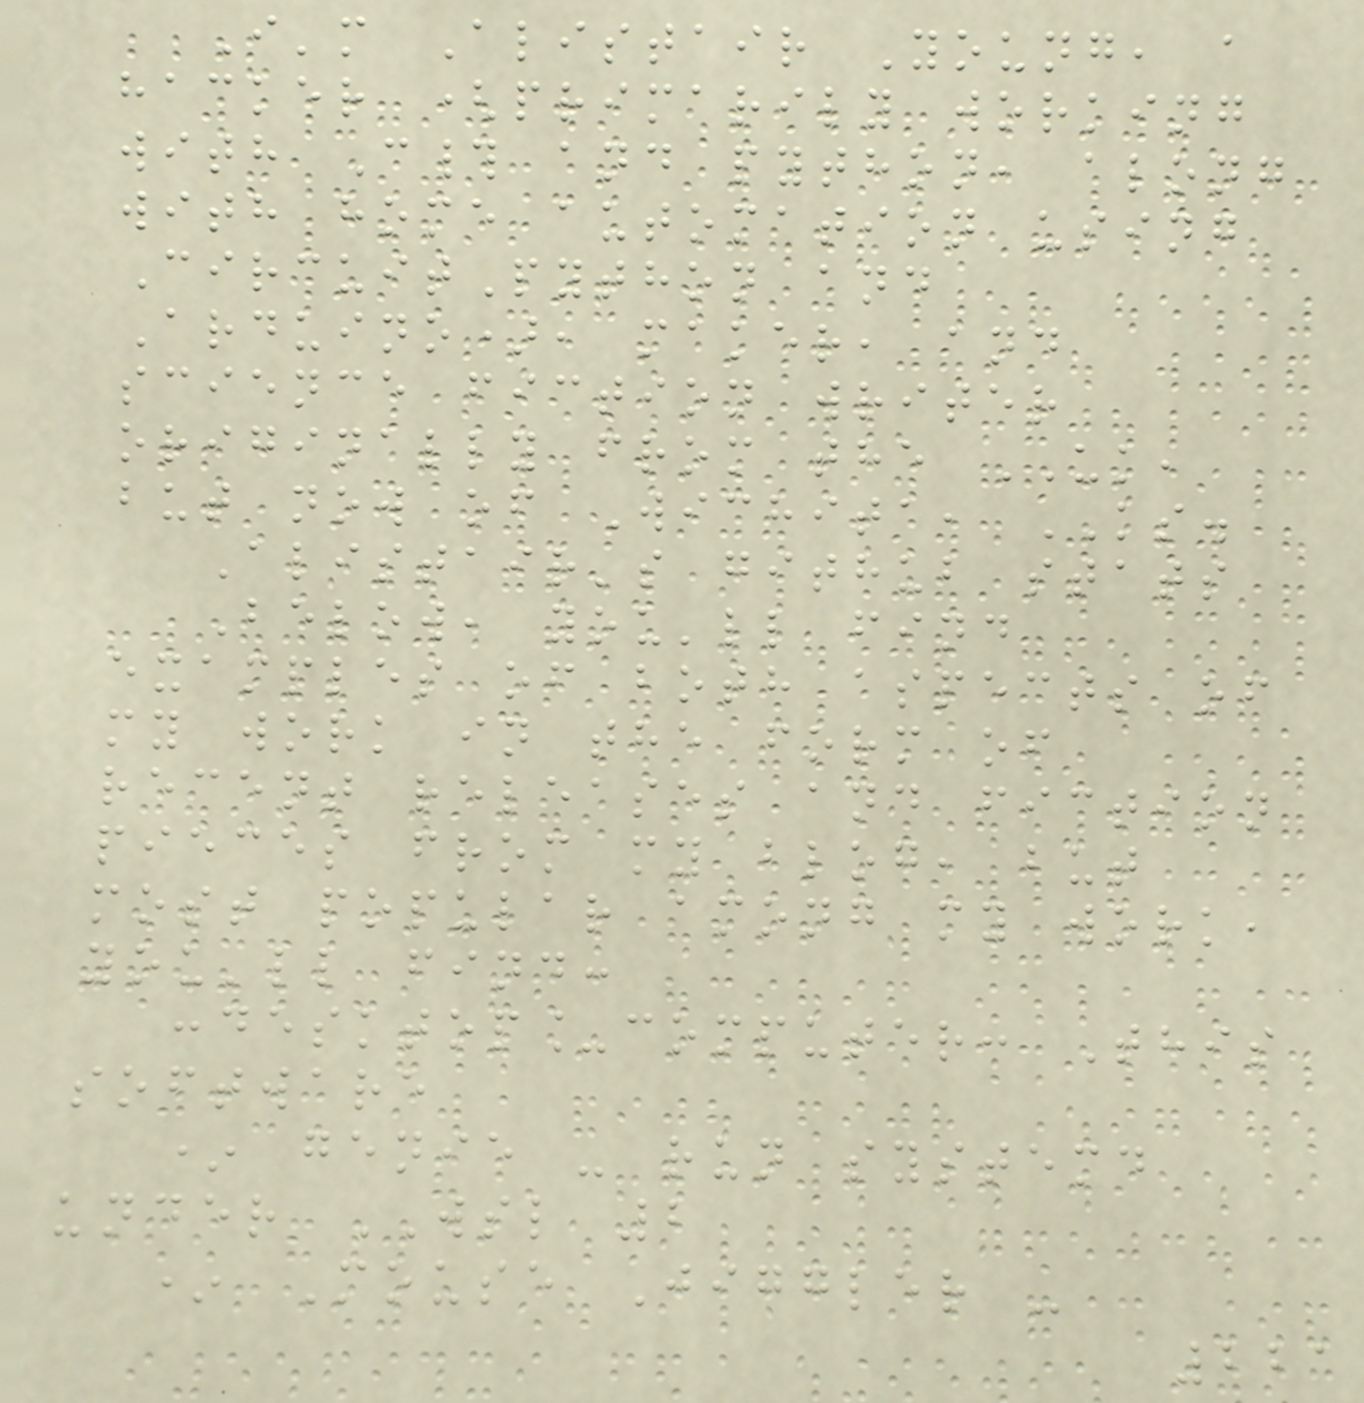I'm Alistair Young, a
hacker (primarily working
with C# and python, along
with home automation using
CircuitPython and
Arduino), maker, and
science fiction writer
originally from the UK,
but now of Wichita, KS.
Alistair's github stats
Below, you'll find
examples of both aspects of
my work in the form of
recent releases and fiction
pieces from my blog, but
most popular among my work,
you'll find:
:desktop_computer: This
software
* genie - run systemd
under WSL 2
* Mouse Jiggler -
221
